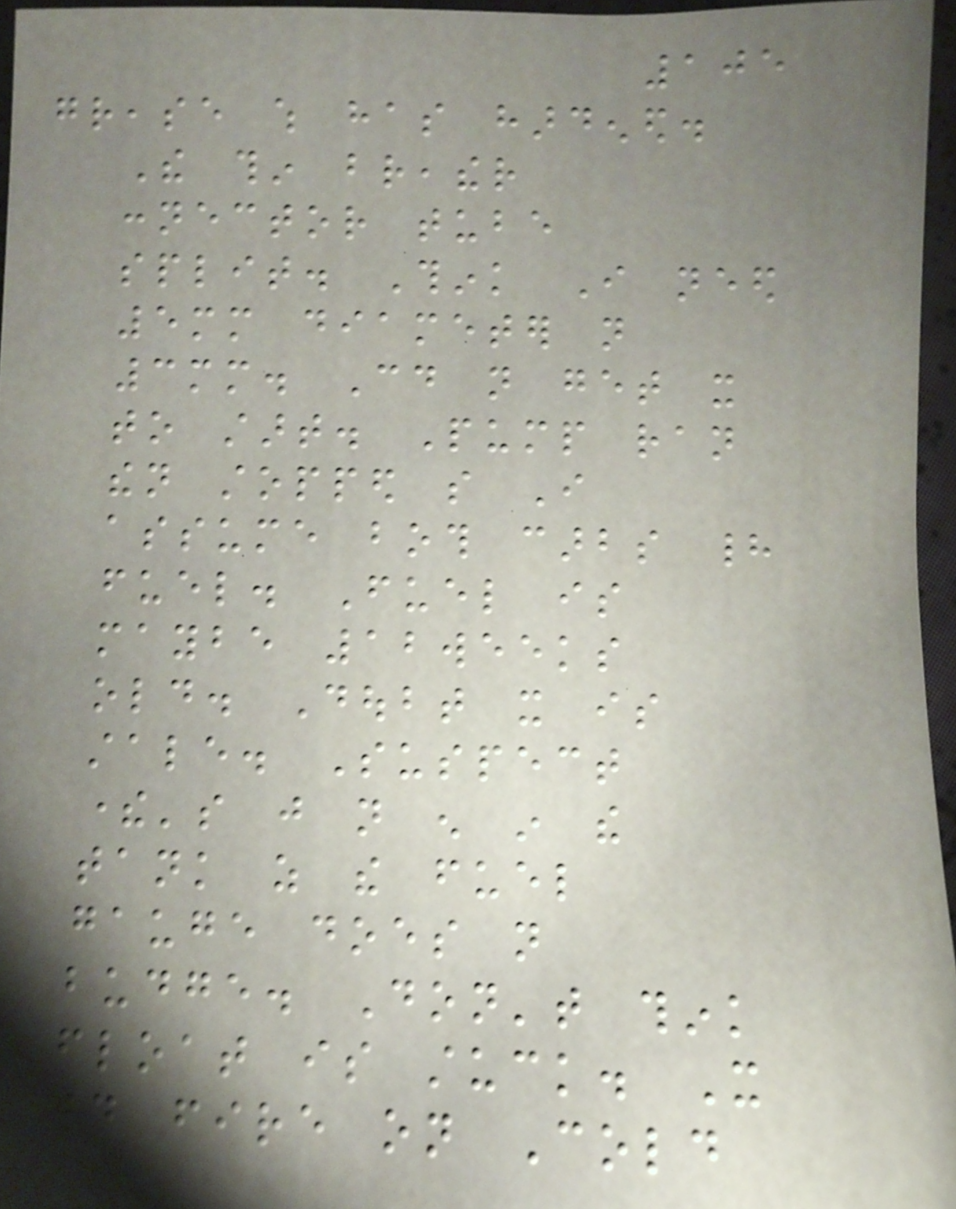105
grease which has hardened.
The thin breather
connector tube
split. Think I need
5mm diameter not
3mm. Could not get it
to start. Pump ran
then stopped so I
assume both carbs had
fuel. Fuel is
maybe 12weeks
old. Doubt it is
stale. Suspect
there's just not enough in the
tank as the fuel
gauge does not
budge. Don't think
float is stuck. It
would fire on Cold
